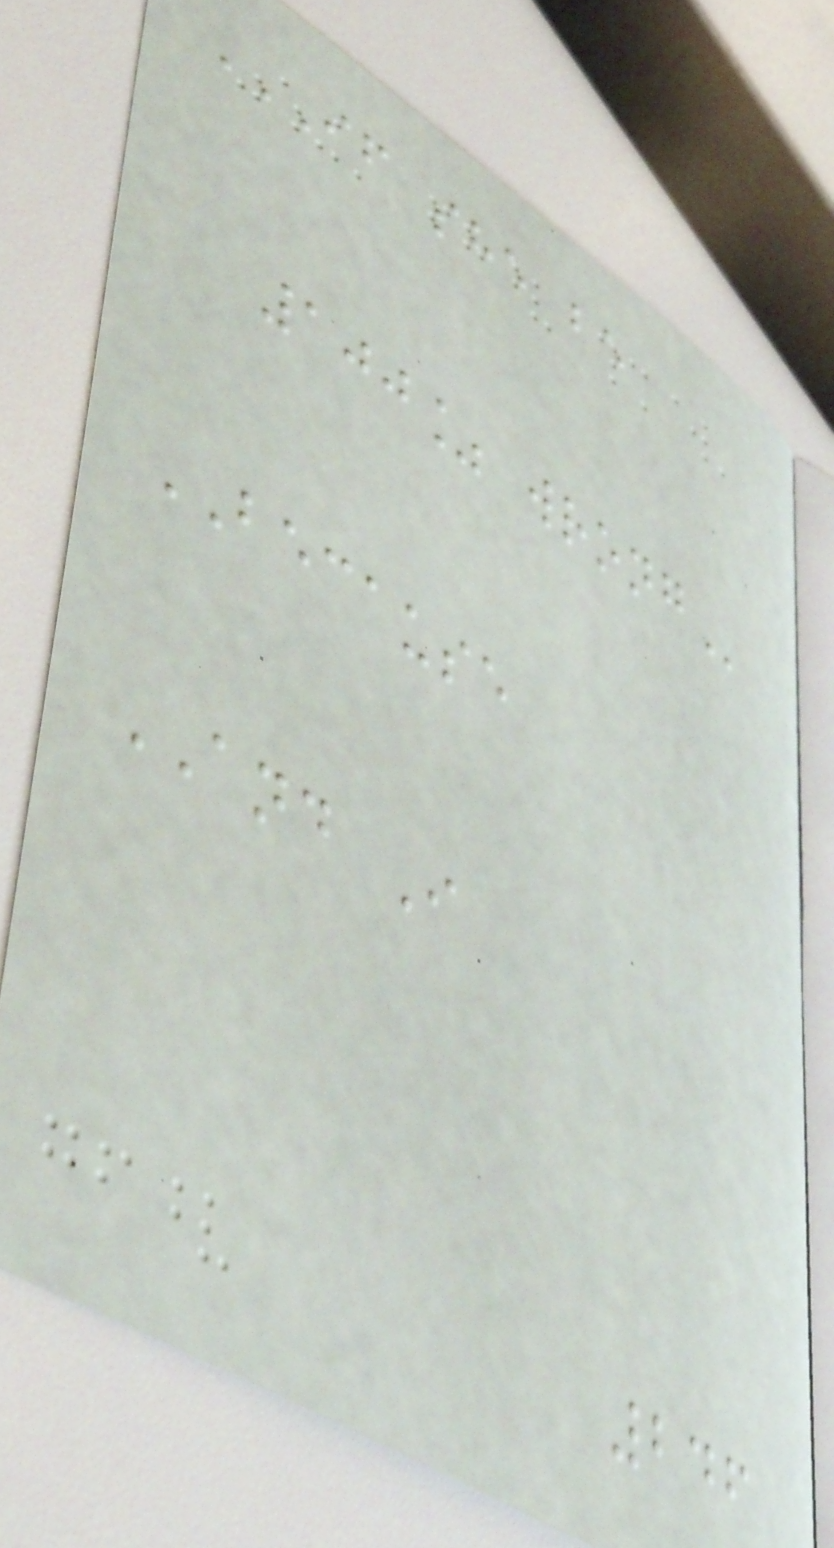IF SHE BE
100% WRONG
BECAUSE
AND I
246
